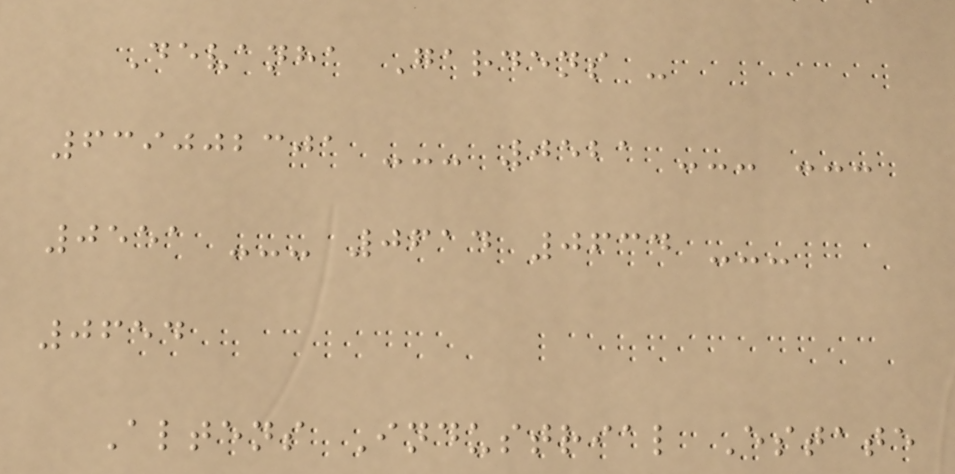Devanha Gardens -
639002301 --- 0521 --- ---
0551 --- 0614 0634 ---
0654
Altens Industrial Estate
